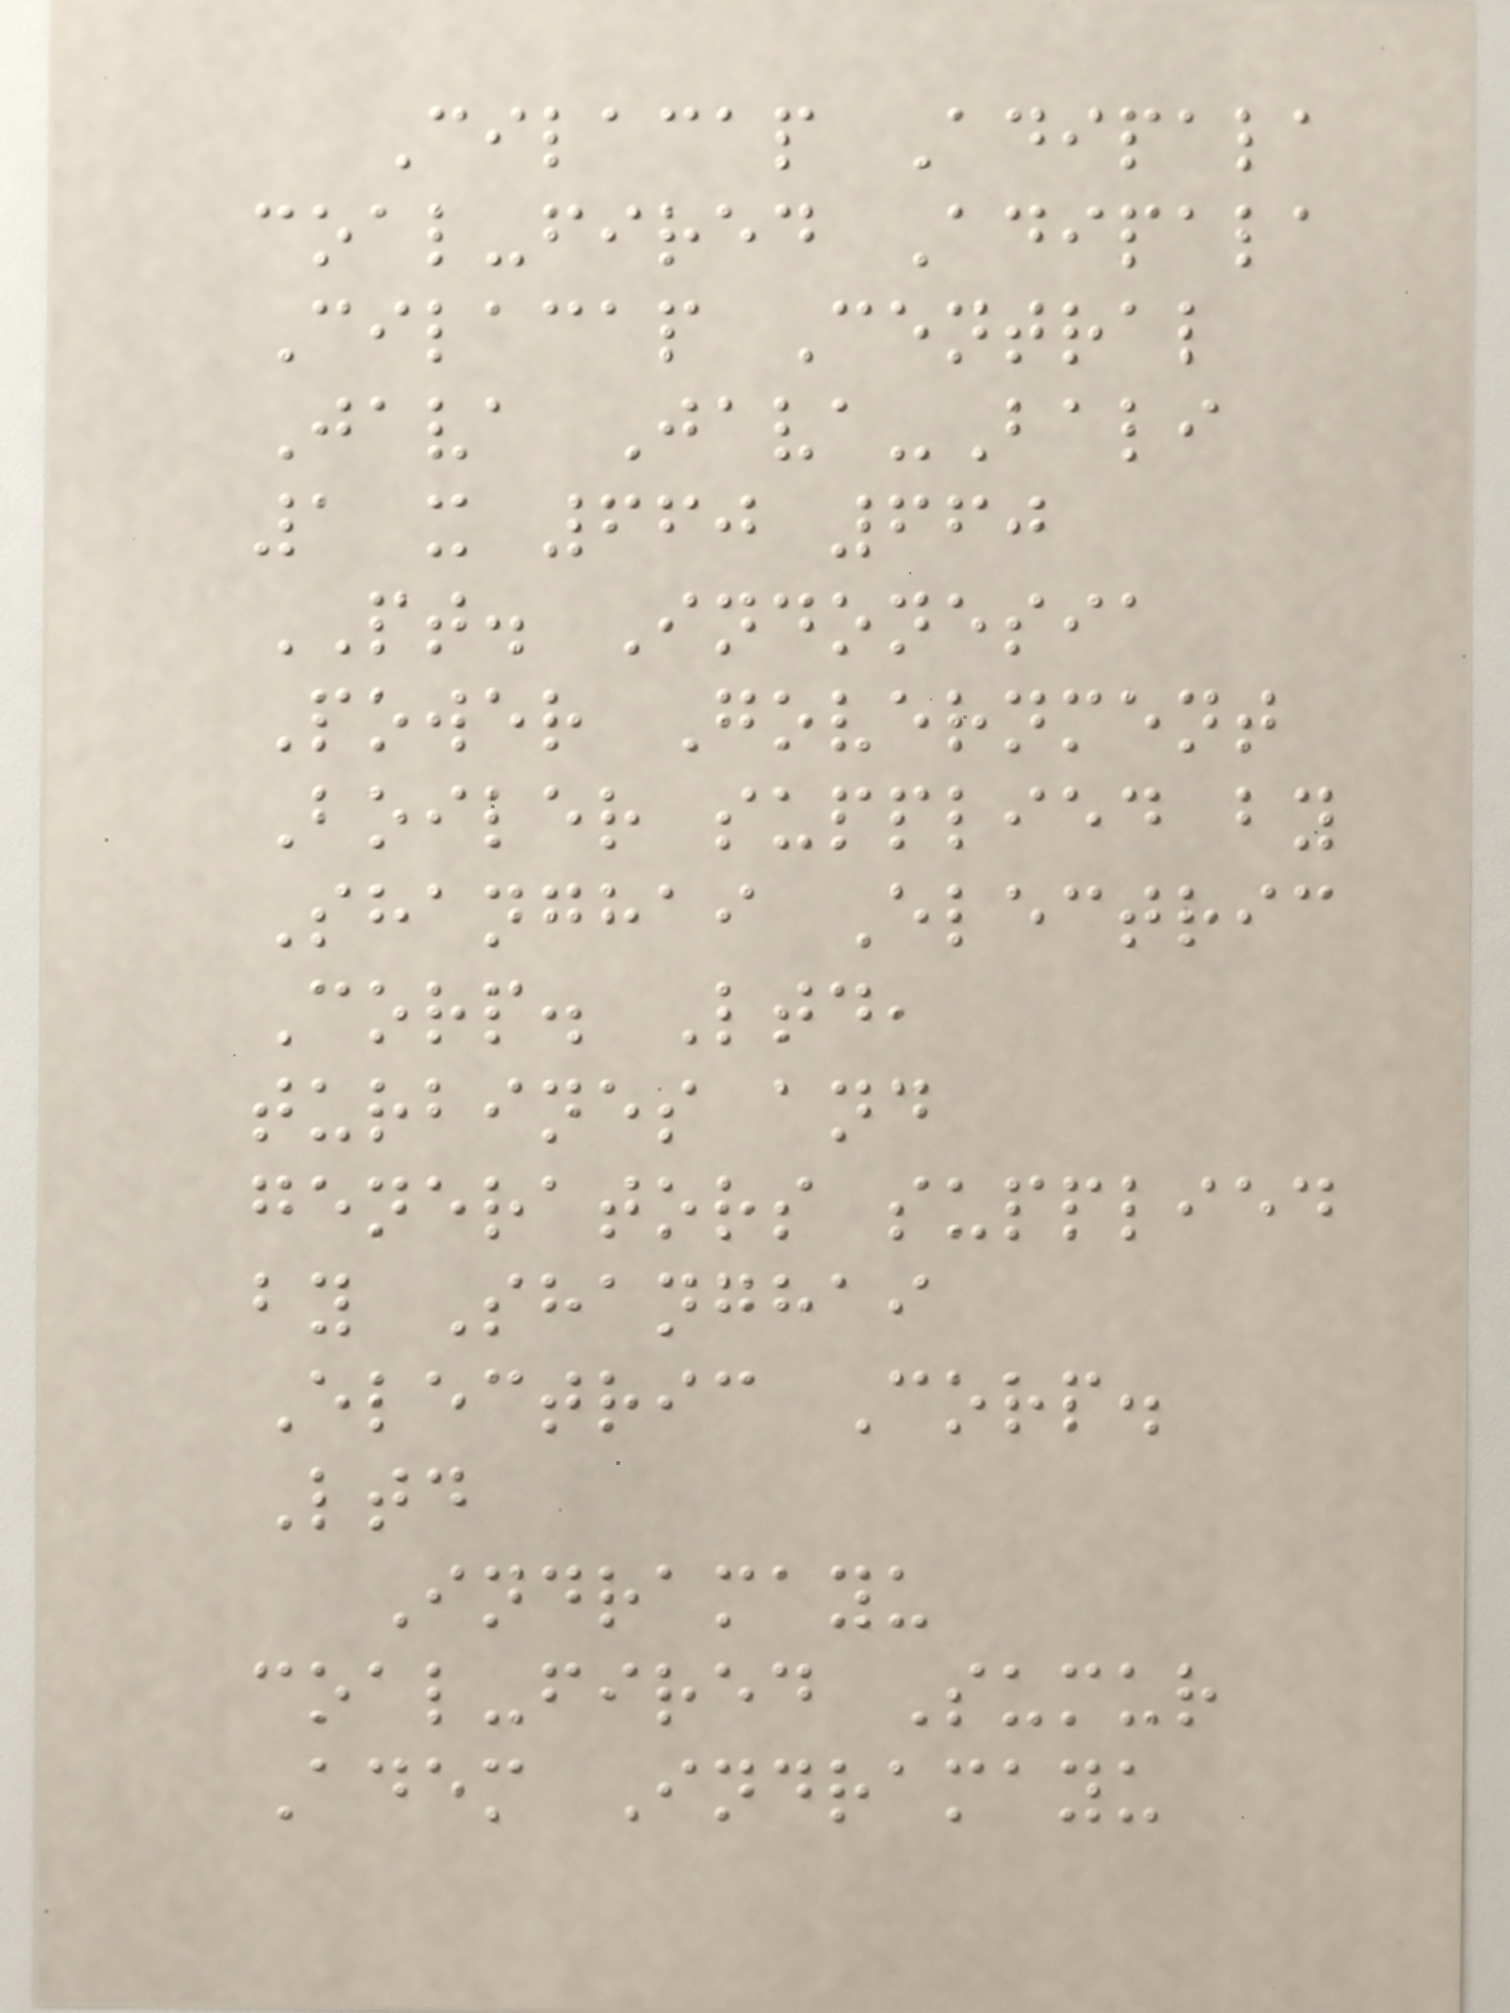Cilacap Adipala
coal-fired Adipala
Cilacap Central
Java Java-Bali
1 x 660 660
PT. Indonesia
Power Government
Boiler supplied by
Shanghai Electric
Corp. Ltd,
turbines and
generators supplied
by Shanghai
Electric Corp.
Ltd
Indramayu
coal-fired Sumur
Adem Indramayu
